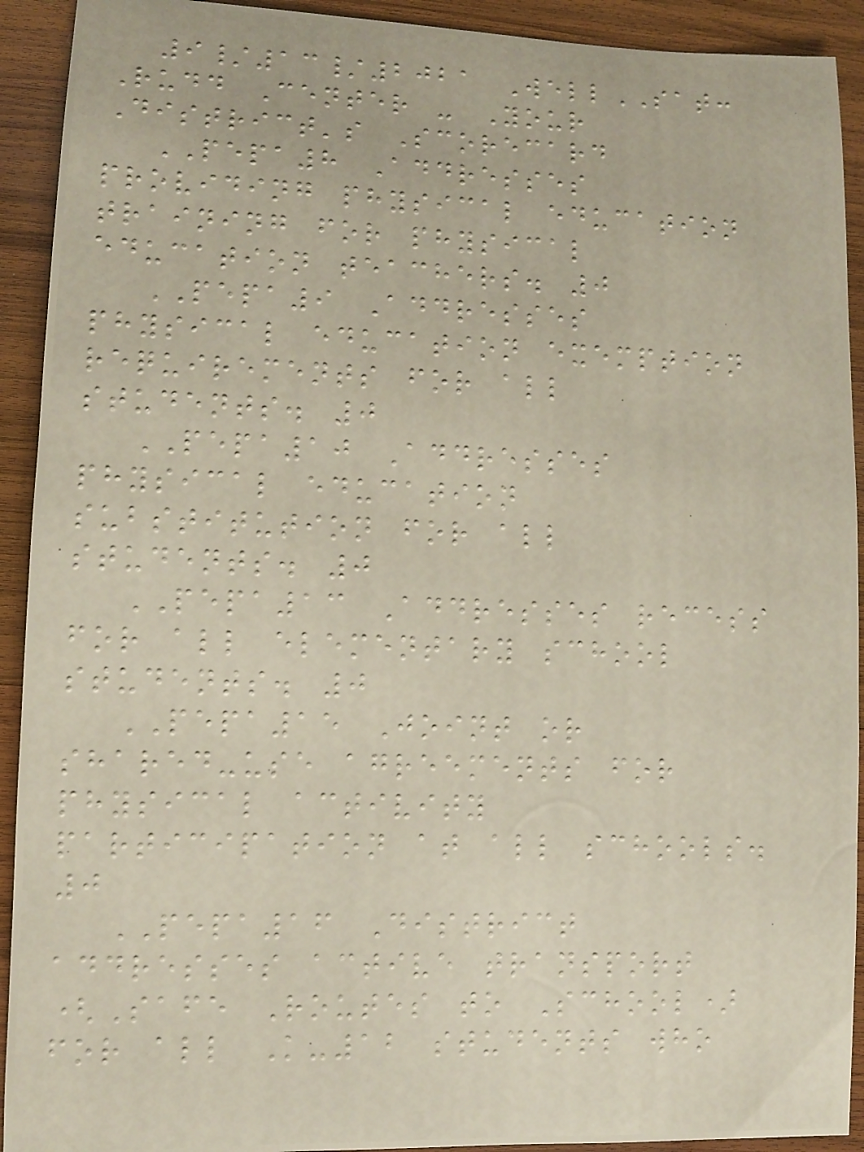9/13/2021 WellSAT:
Rudd Center - Your
District's Scorecard
PEPA8 Addresses
providing physical education
training for physical
education teachers. 0
PEPA9 Addresses
physical education exemption
requirements for all
students. 0
PEPA10 Addresses
physical education
substitution for all
students. 0
PEPA13 Addresses recess
for all elementary school
students. 0
PEPA15 Joint or
shared-use agreements for
physical activity
participation at all schools.
0
PEPA16 District
addresses active transport
(Safe Routes to School)
for all K-12 students who
